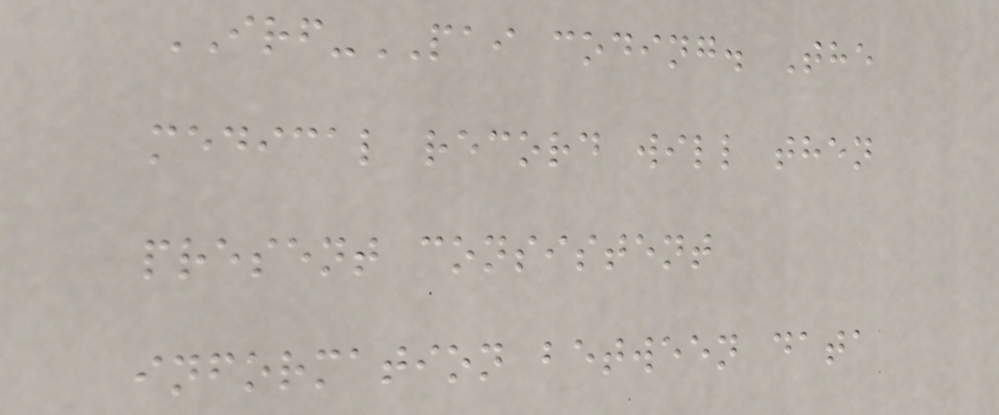IRF-PAI coding. The
medical record will then
present consistent
information between data
